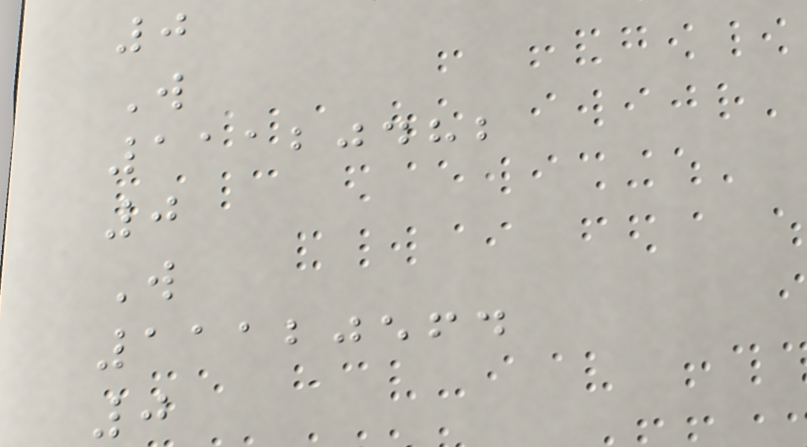0
W
11120482
0
W
11120564
0
